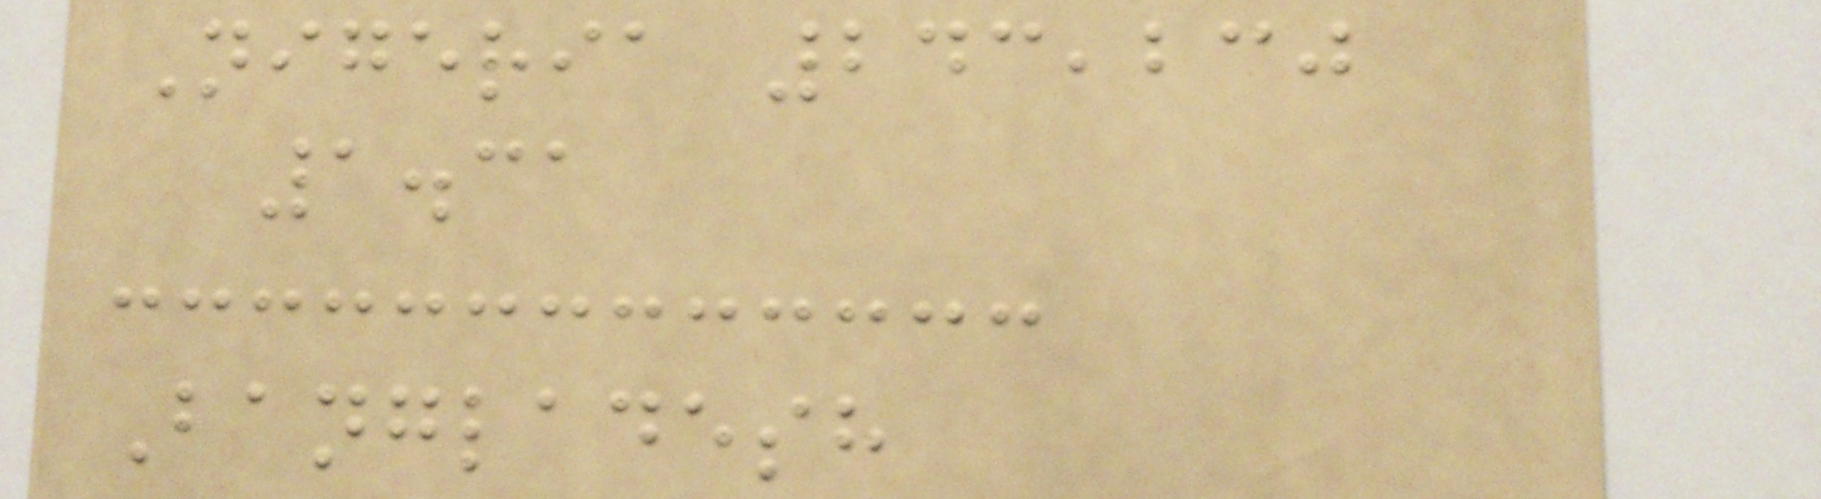Nigeria 243,230
1.31
Bangladesh
